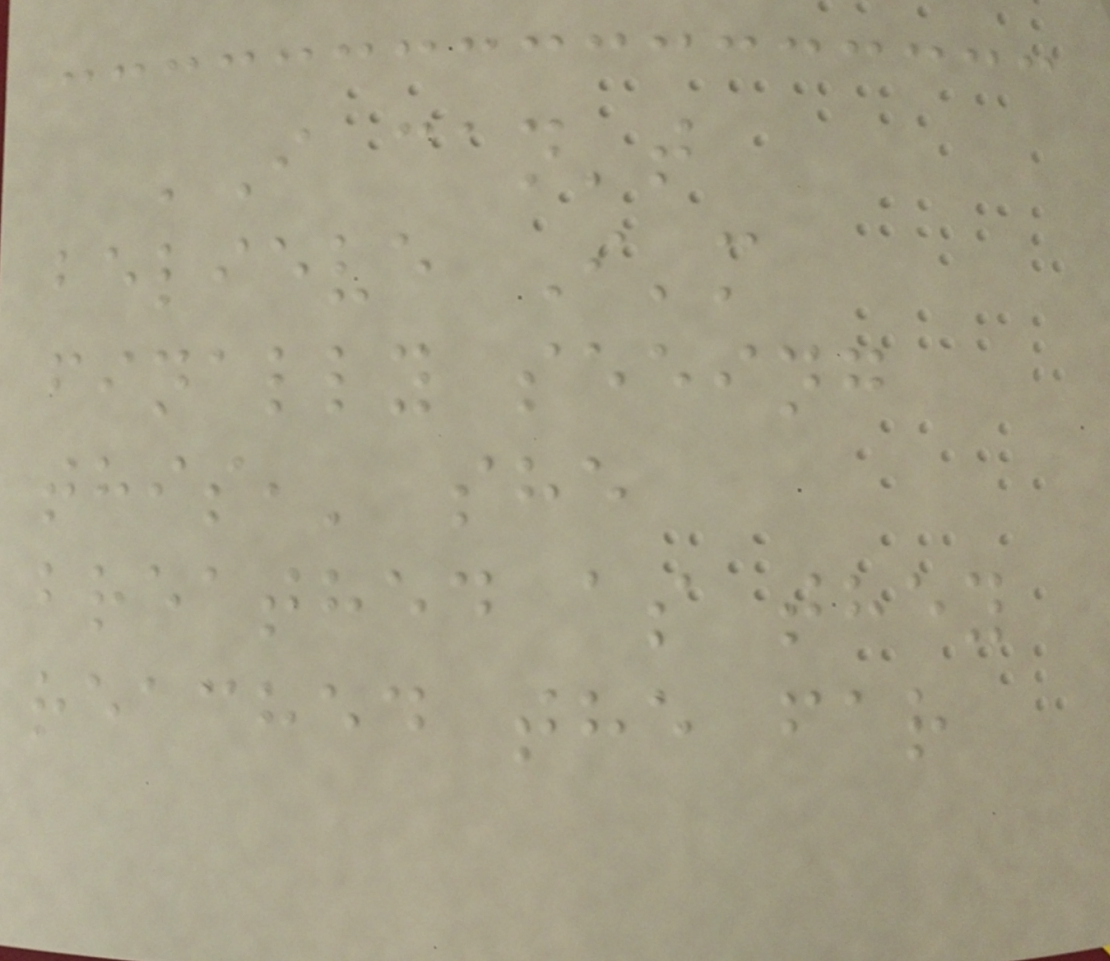'I can't
believe I'm
finally seeing
this,' she
breathed as they
reached the far
